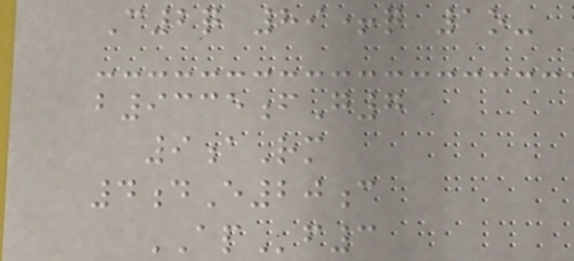C2q 89+q 1o-
b9335fG7
9aRm
4dE20c
APf3
